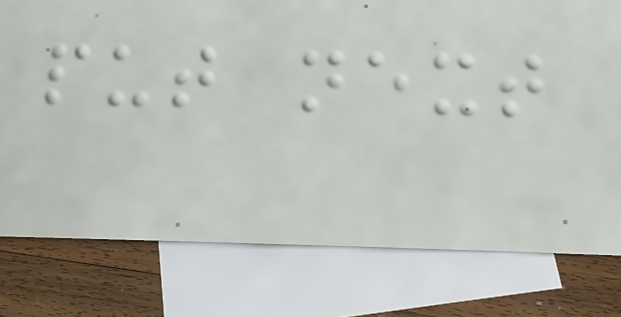put next
